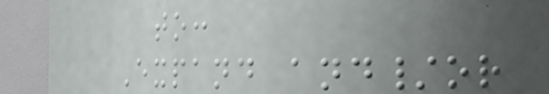to:
Expand and/or
